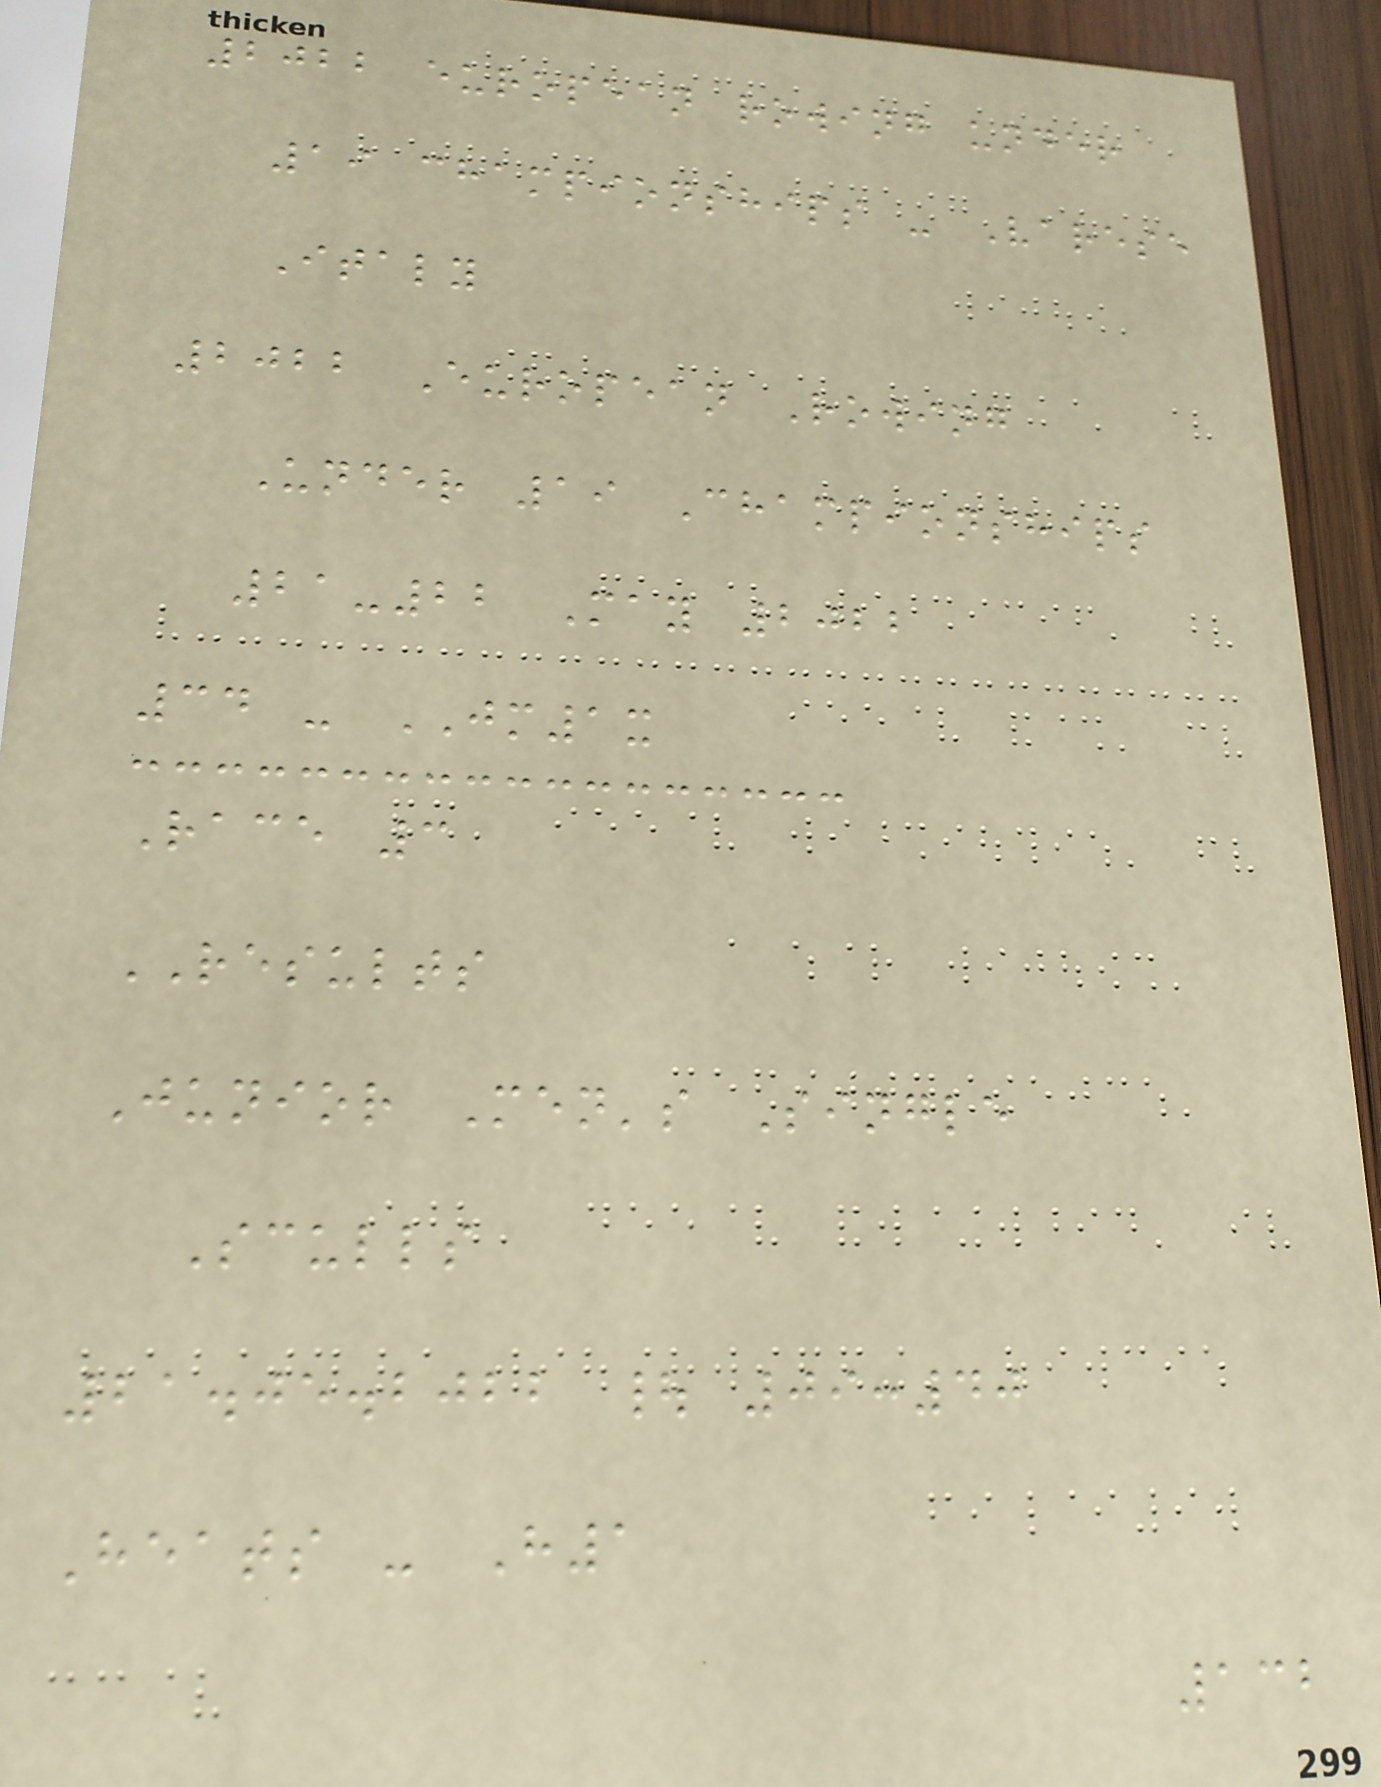2022 european rowing under
19 championships - Varese
Italy
2022 European Rowing
Under 19 Championships
21-22 May 2022
34 - JM1x
Race 3
RESULTS
Junior Men's Single
Sculls
21.05.2022 | 09:40
Heats - H1
132
